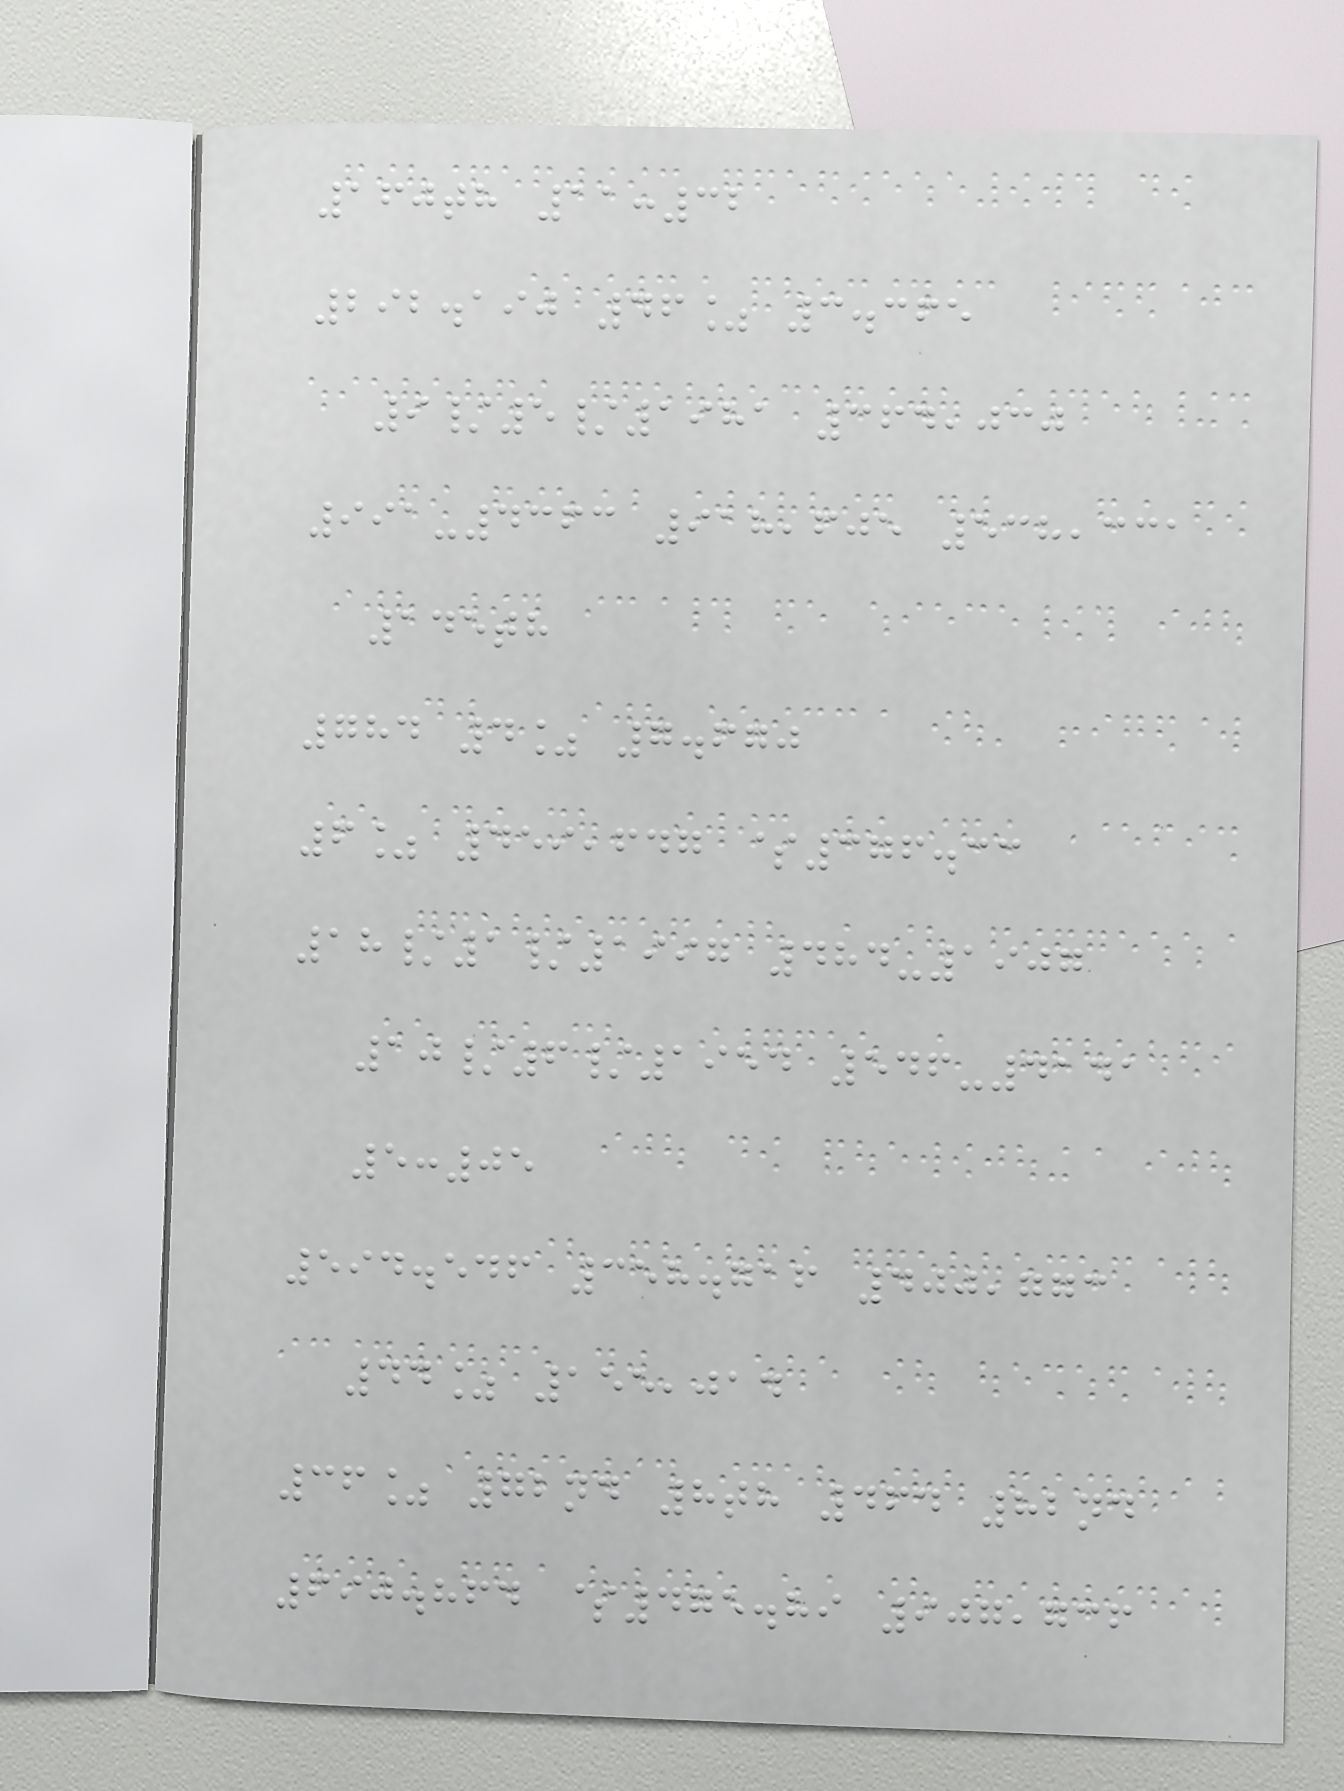160th 11:32
292.190 46% 3.365
9/5/1981 364,030
991-4363 918,605 538,331
145th
784 4% 7.670
6% 459,647 $376.33
18/1/1997 484-1907
10/6/1954 546-4141
5:05
594.546 358.716 400,773
44% 155,014
36% 72nd 8th 464 82nd
690.864 $475.89 907,736
